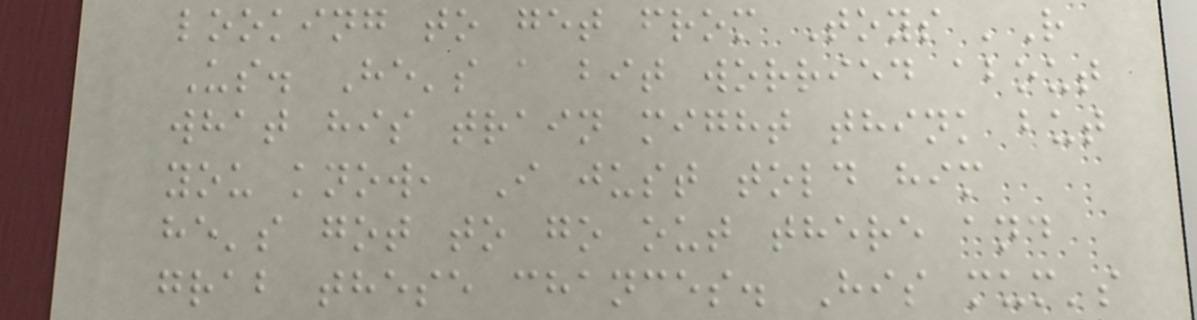looking to get from Toys 'R
Us. He's a bit worried about
what his train might think but
you know, I just told him
he's got to go out there and
grab these chances. His mum's
